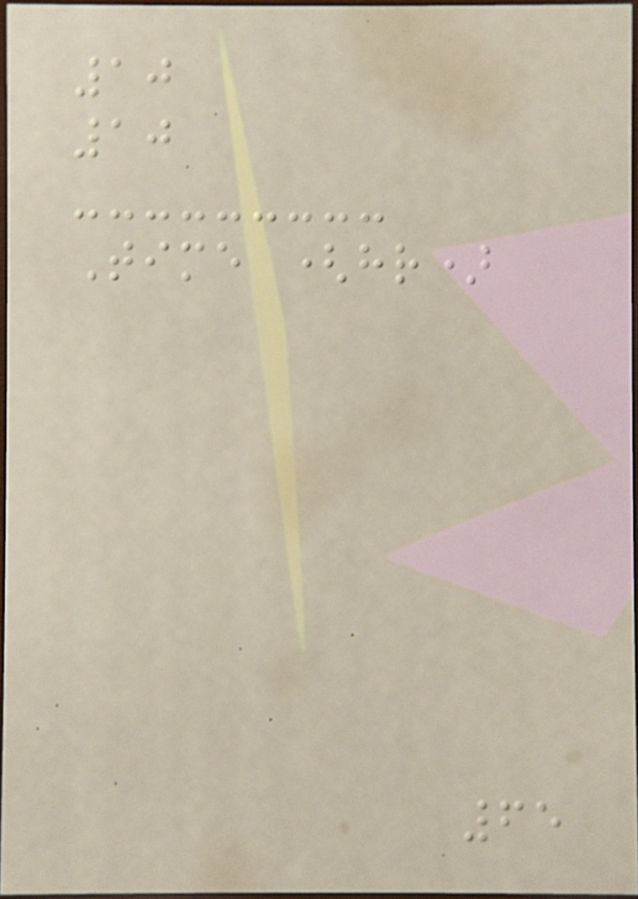10
10
Time (hr)
65
